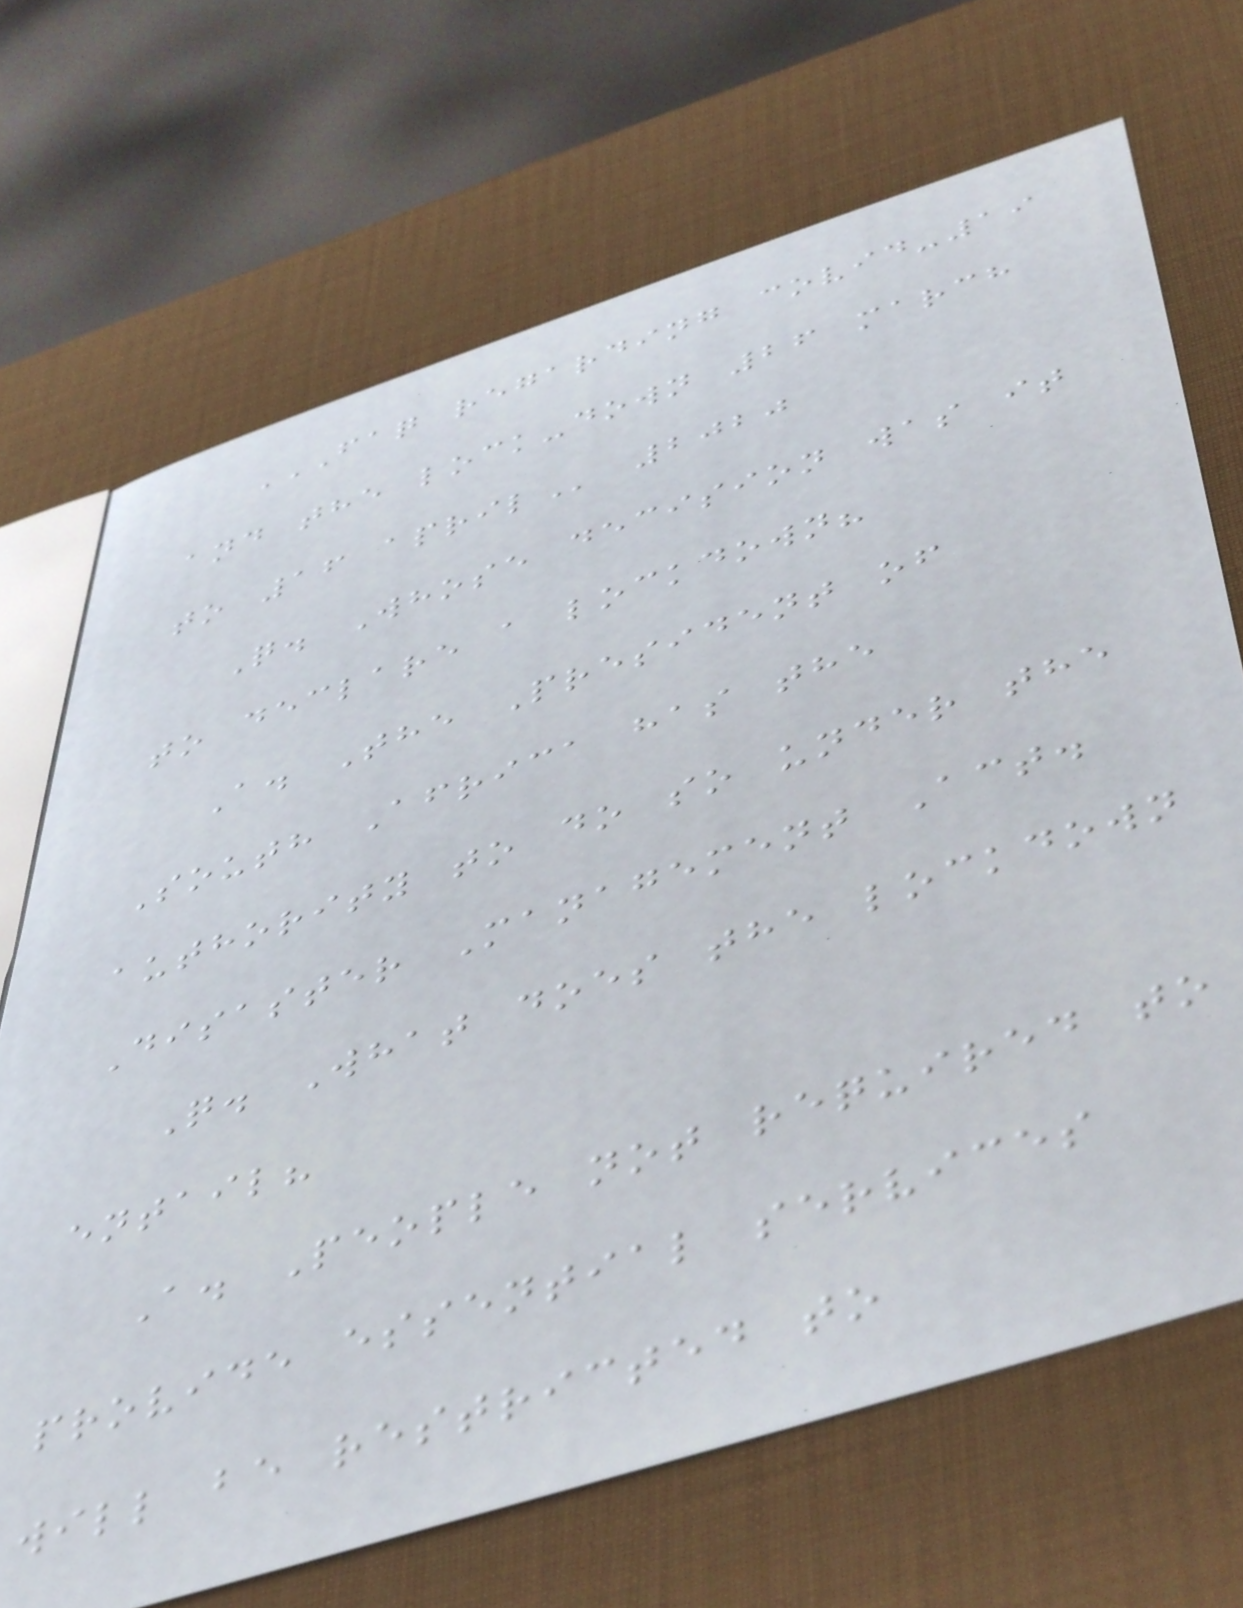FAQ REGARDING COVID-19
AND THE LOCK-DOWN 26 MARCH
TO 16 APRIL 2020
Q. Whose decision was it
to declare a lockdown?
A. The President of
South Africa has the
authority to do so under the
Disaster Management Act.
Q. What does the lockdown
entail?
A. People not required to
provide essential services
will be restricted to
